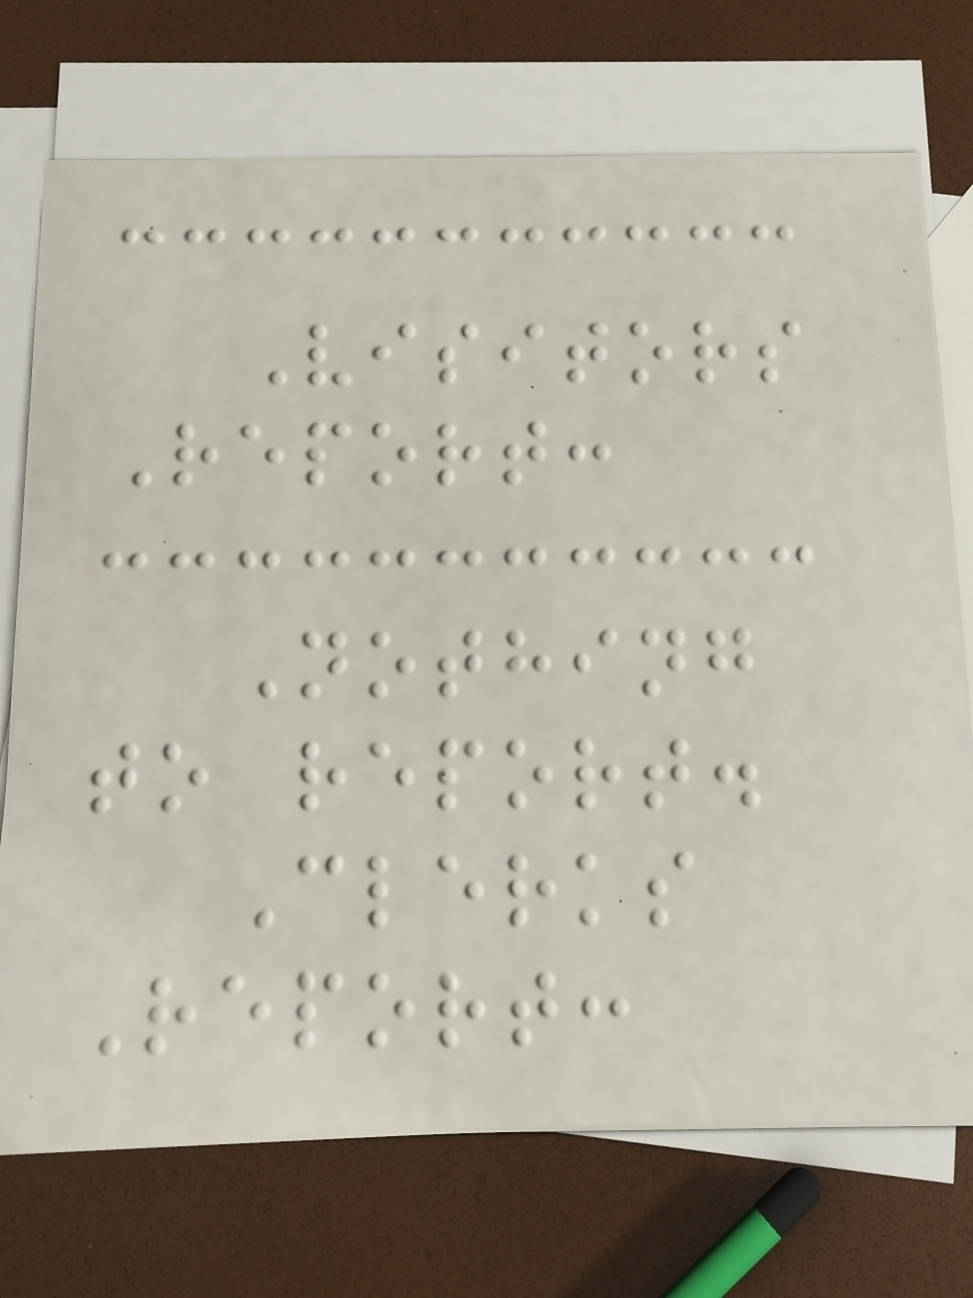Visitors
Report:
Nothing
to report.
Clerks
Report:
